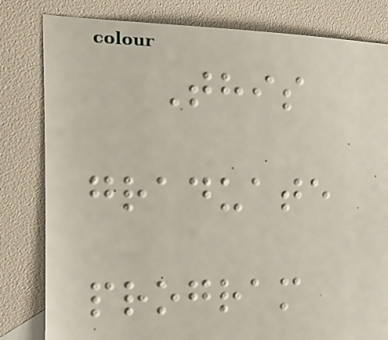This
graduate
program
